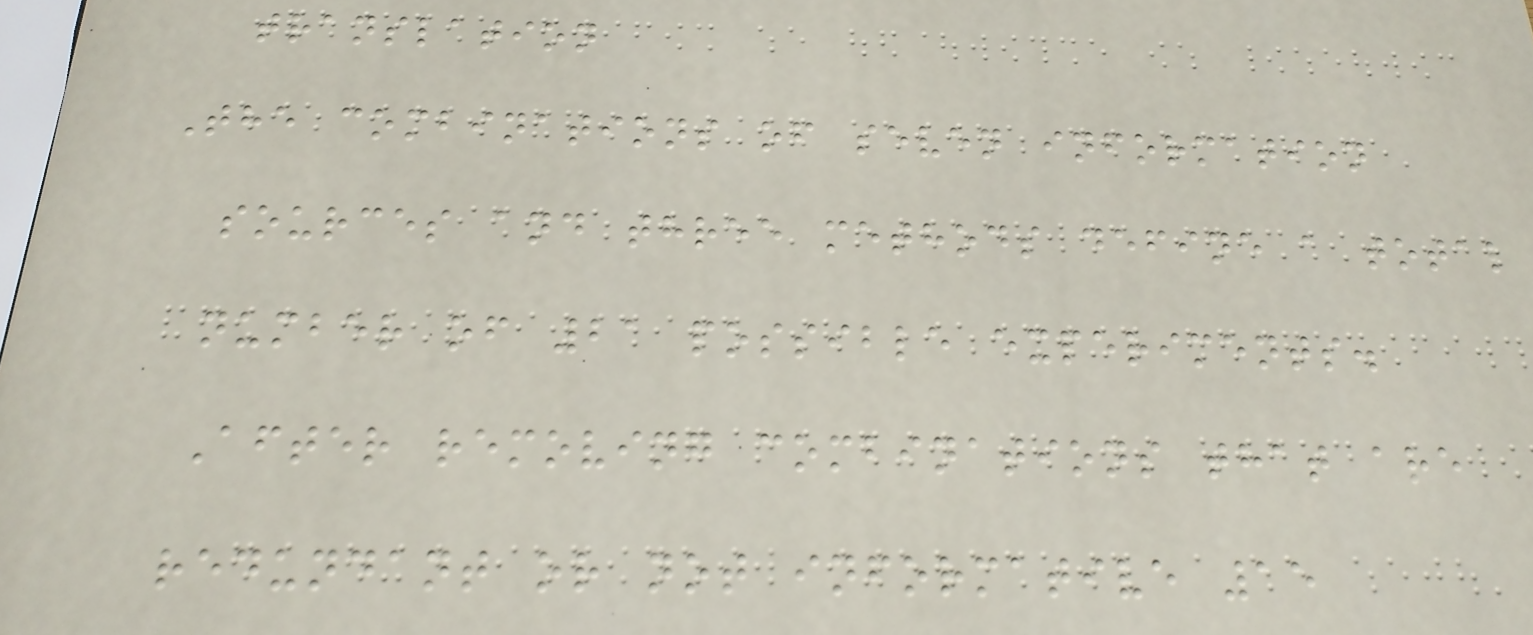translation
The combinations of seven information
sources and three methods define a total
number of 21 possible experiments.
After removing combinations that are
redundant or not informative 15
